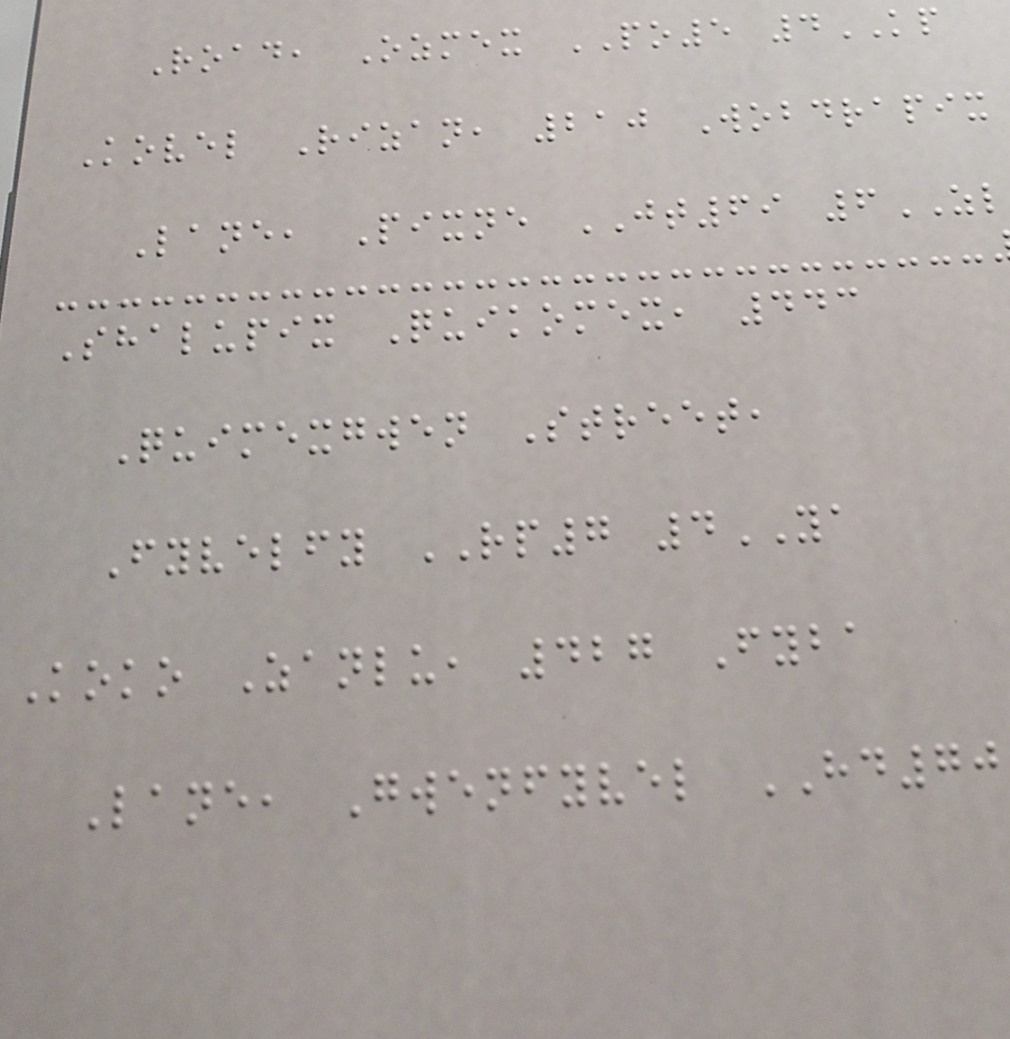Road, Ozmex PO5 4KP
Kovel Rizan, 210 Wobdrapix
Lane, Pixne JT69 6ZL
Shalupix Quikomex, 443
Quimexgwen Street,
Fyvelfy RP7 4YA
Koko Zanlu, 427 Fyba
Lane, Gwenfyvel HD70
